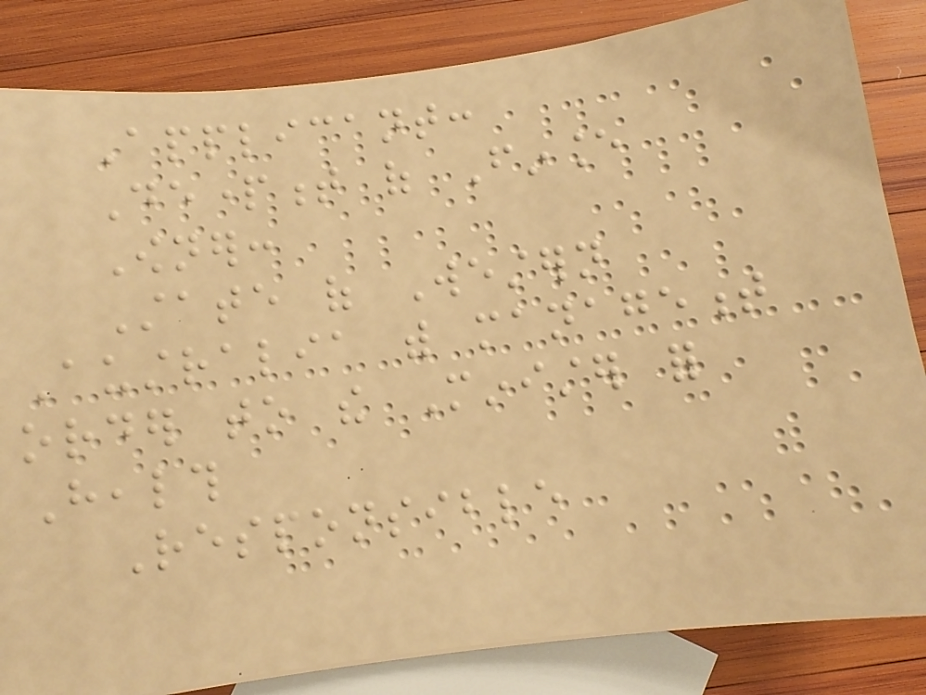Applicant:
Department of Finance
Owner:
State of Western
Australia with management
order to the Minister for
Health
Responsible
